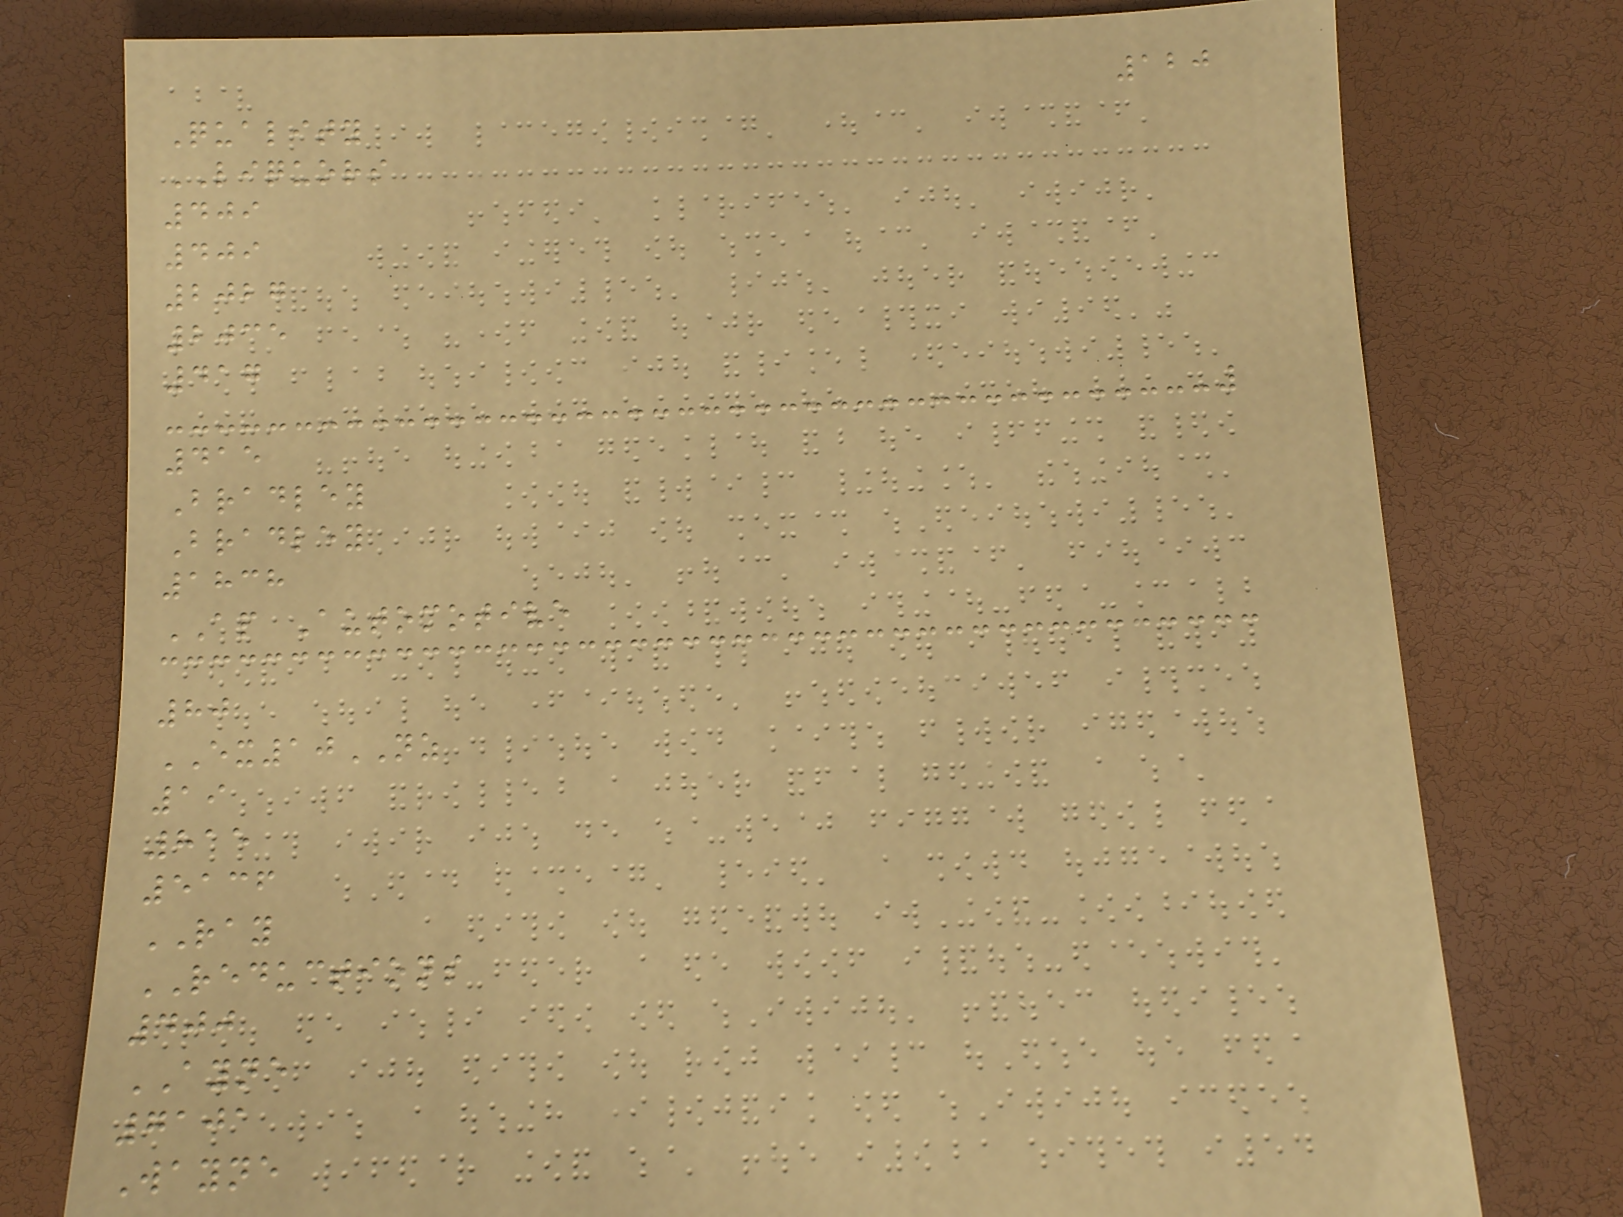120
Quality
LIQUORS
409
409
2027
2035
417
415
Bradley
Bradley
1838
AP Automotive
80
EX10NZ
19
815
5136
RAY
REDUCTIONS
400
AYNE
7101
Wayne
